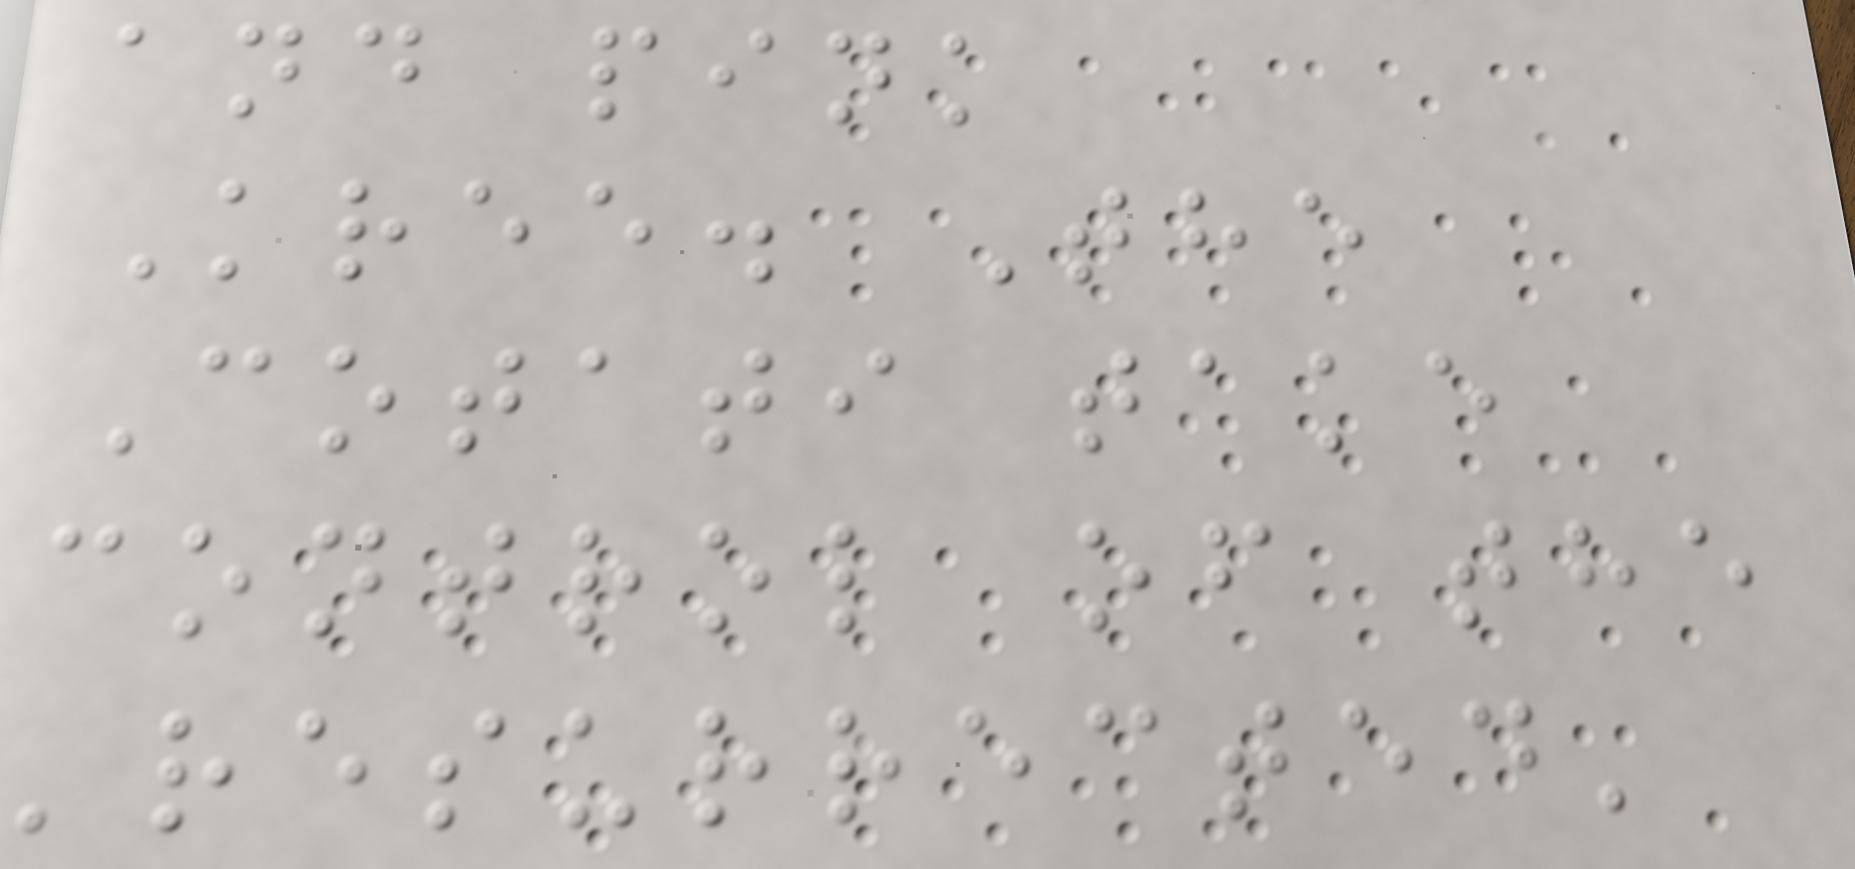and pink
Kree. The
Cotati take
control of the
'resurrected'
